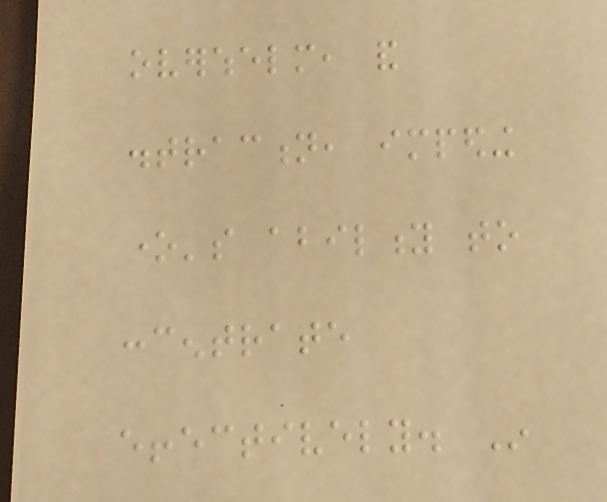overwhelm, and
distraction, impeding
one's ability to
concentrate
effectively. In
